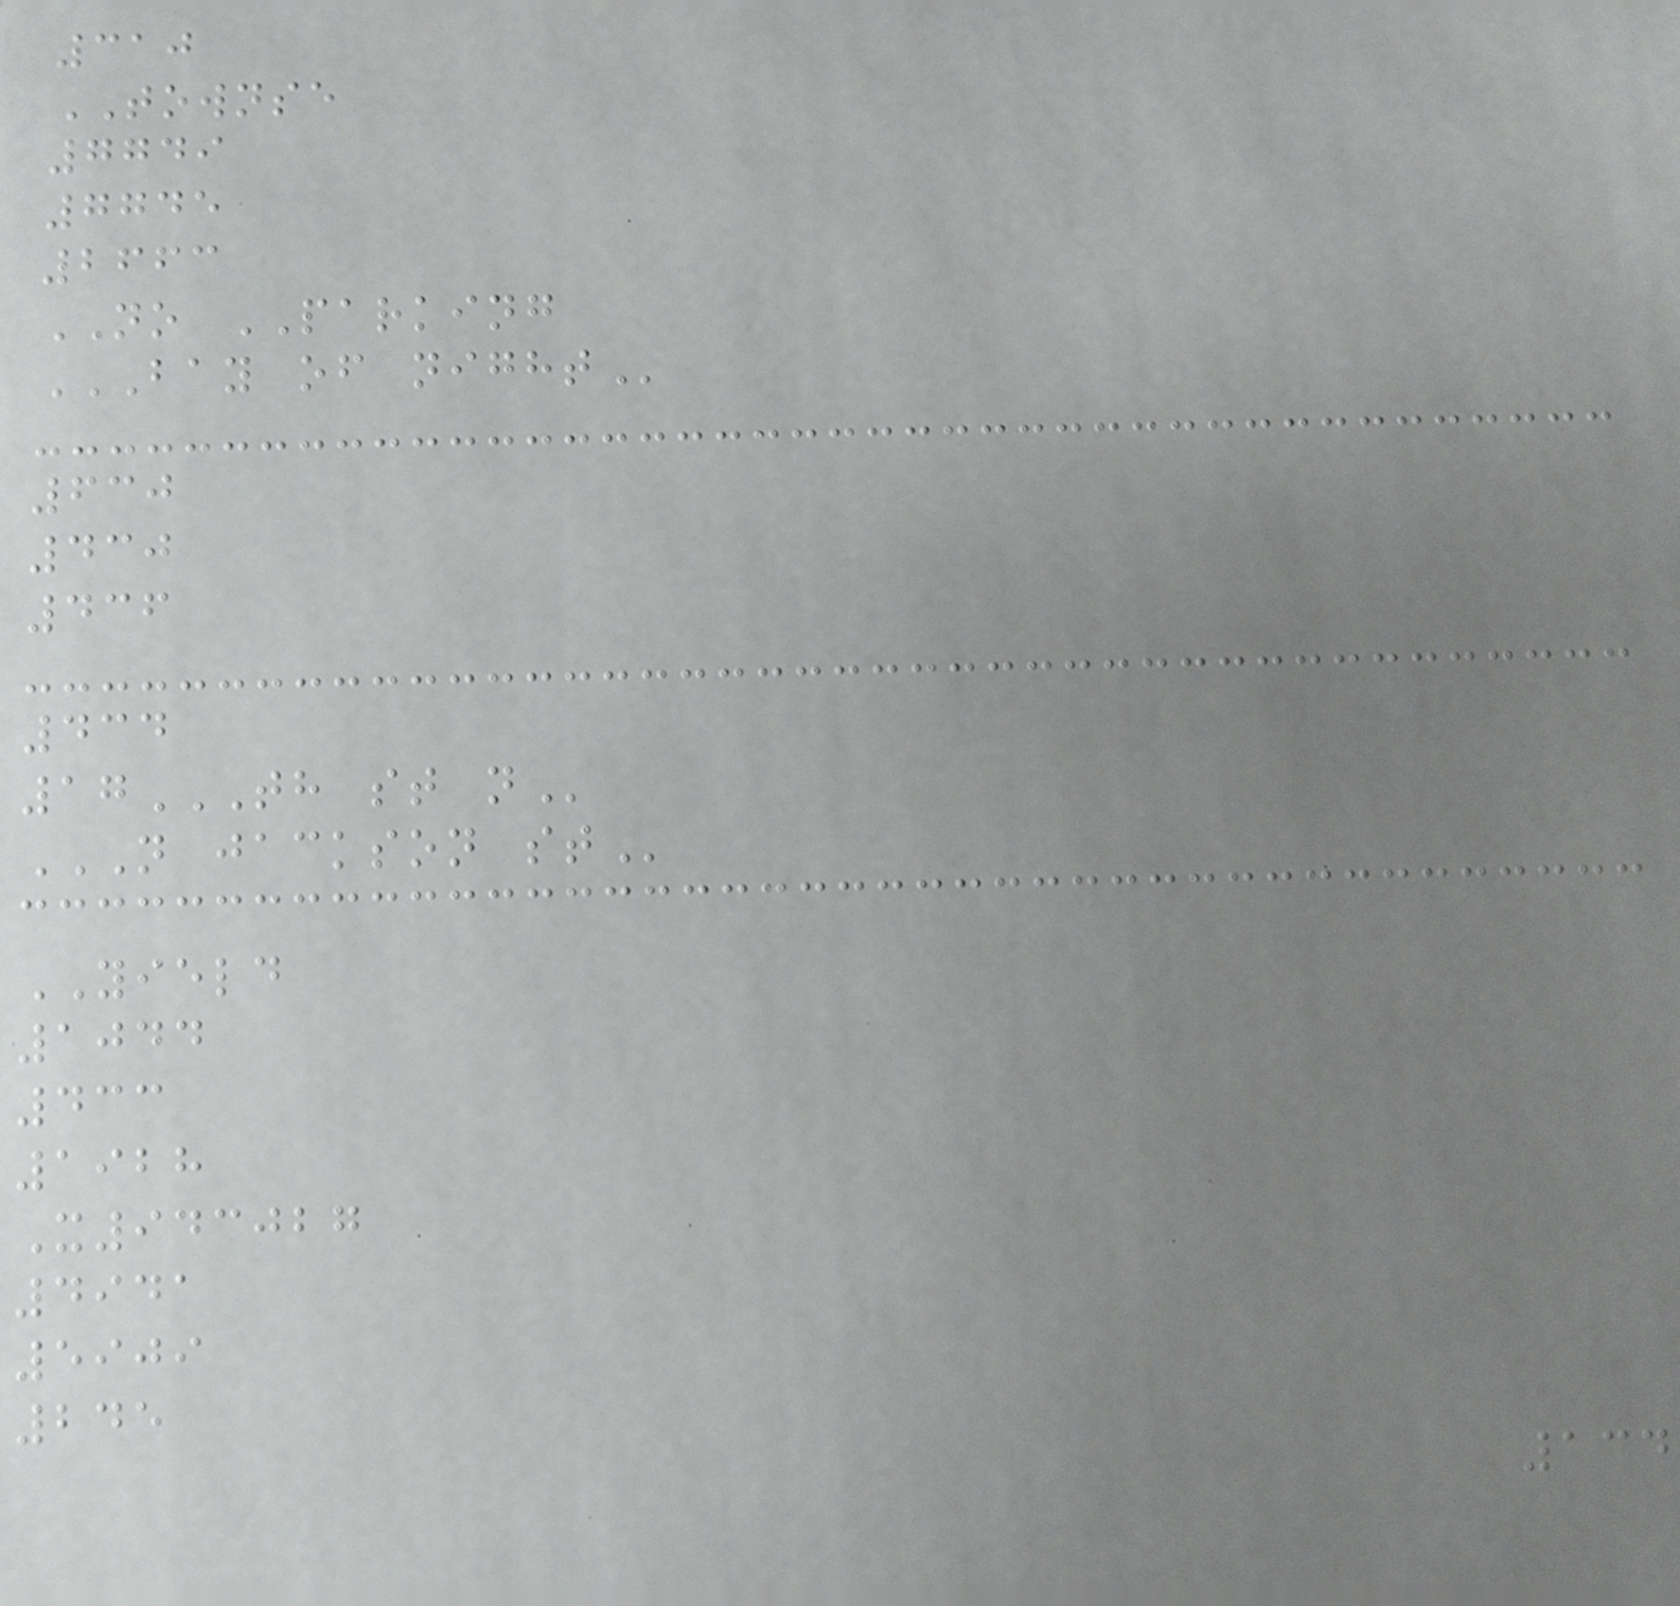310
TOWNSE
7749
7745
2663
NO PARKING
BAY OF NIGHT
630
430
436
434
17TH ST N
N JACKSON ST
YIELD
1044
433
1928
X943027
4941
5909
245
134
